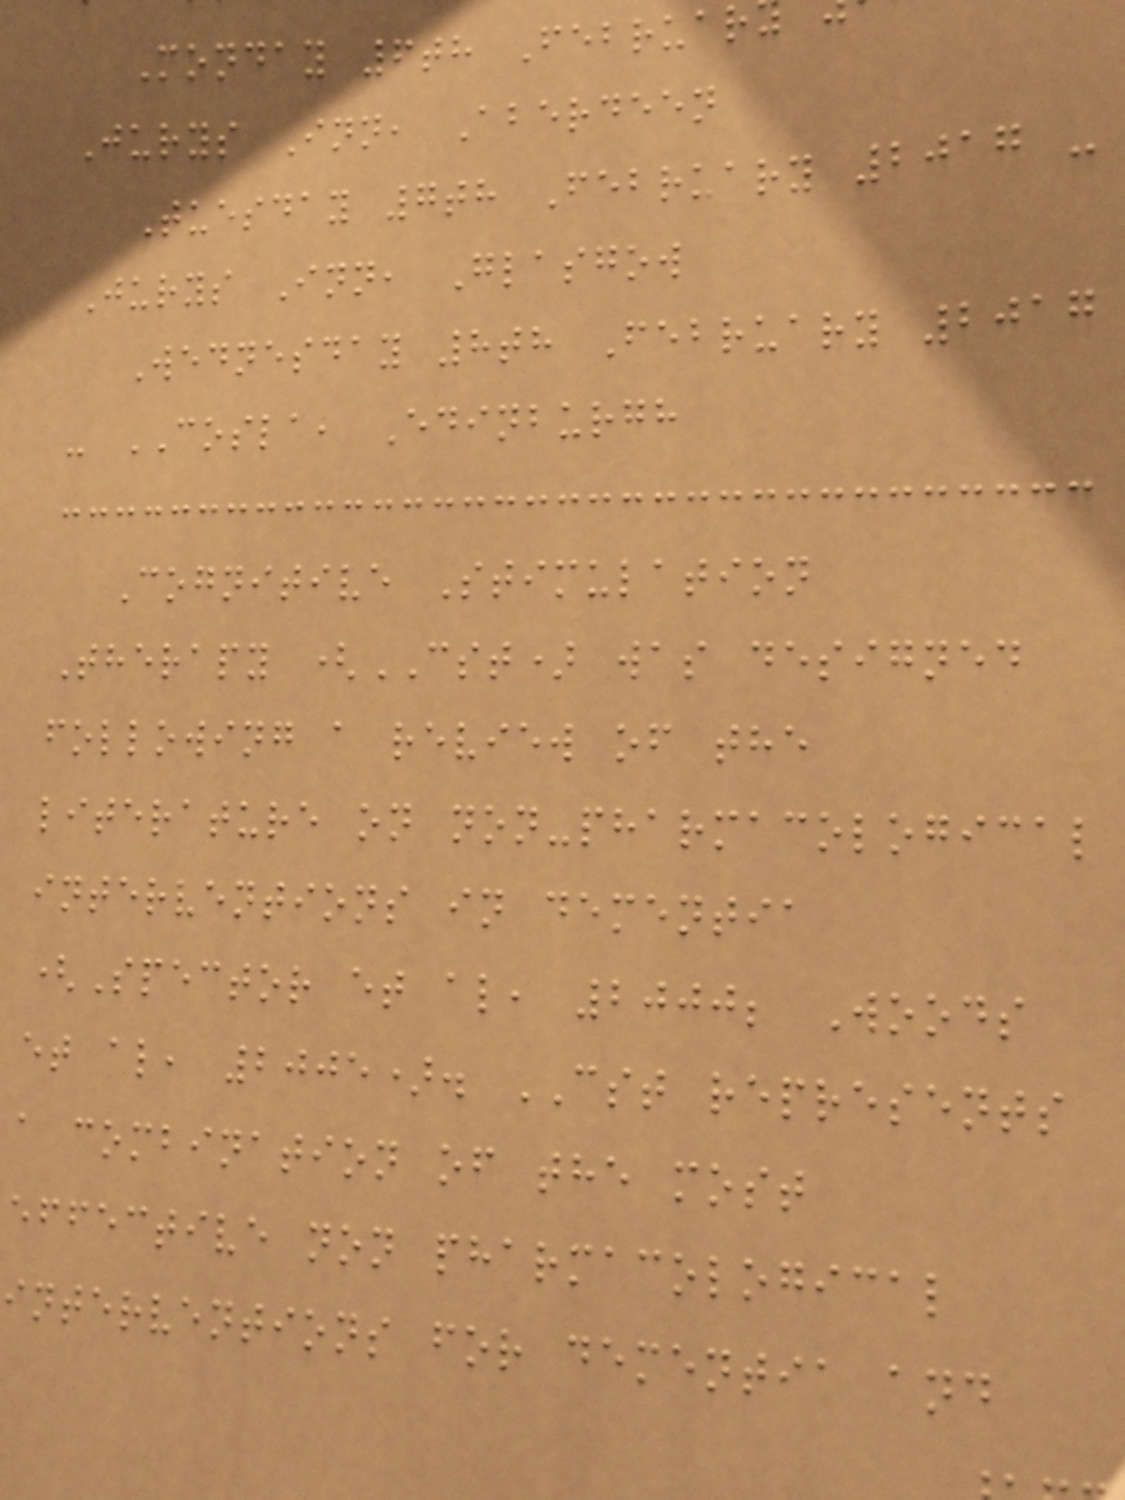Monday 6th Februar
Jurys Inn, Aberdeen
Tuesday 7th February 2017 -
Jurys Inn, Glasgow
Wednesday 8th February 2017
- COSLA, Edinburgh
Cognitive Stimulation
Therapy (CST) was designed
following a review of the
literature on non-pharmacological
interventions in dementia
(Spector et al, 2000; Woods
et al, 2005). CST represents
a combination of the most
effective non pharmacological
interventions for dementia and
